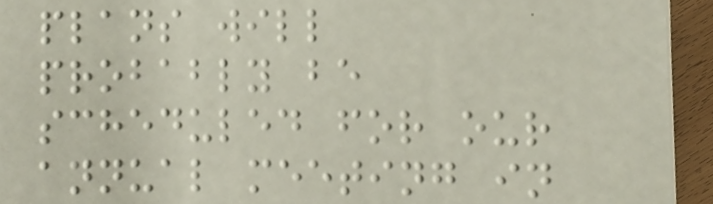plans will
probably be
scheduled for our
annual meeting in
